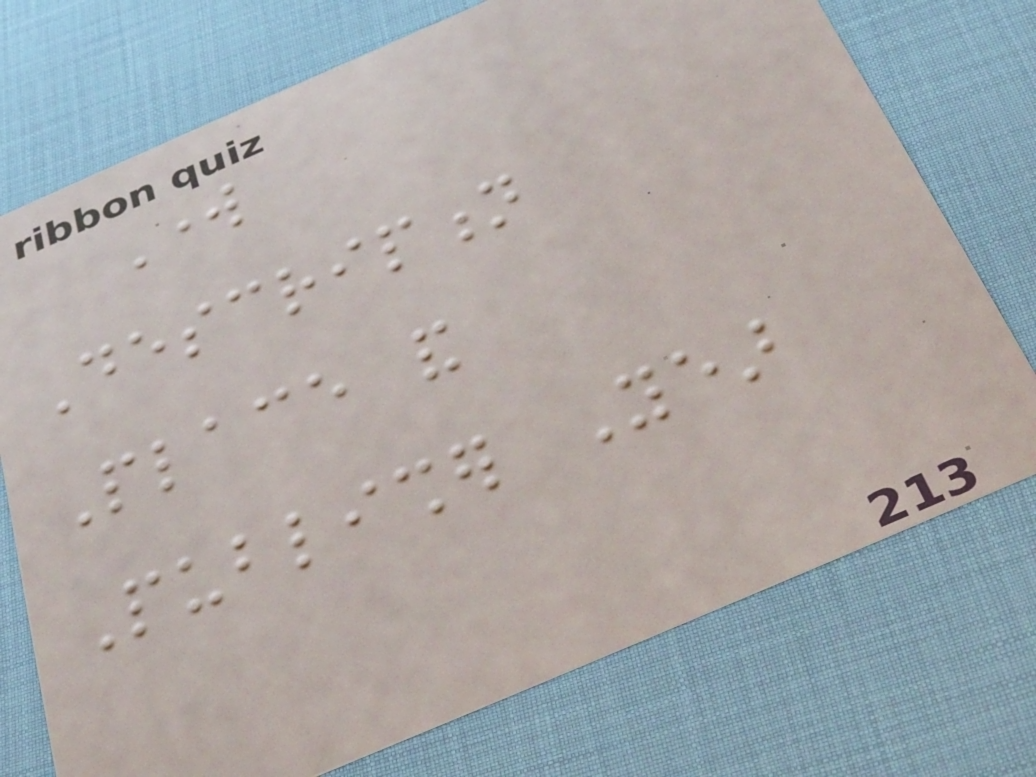Work
Description
Place and
Publisher Year
